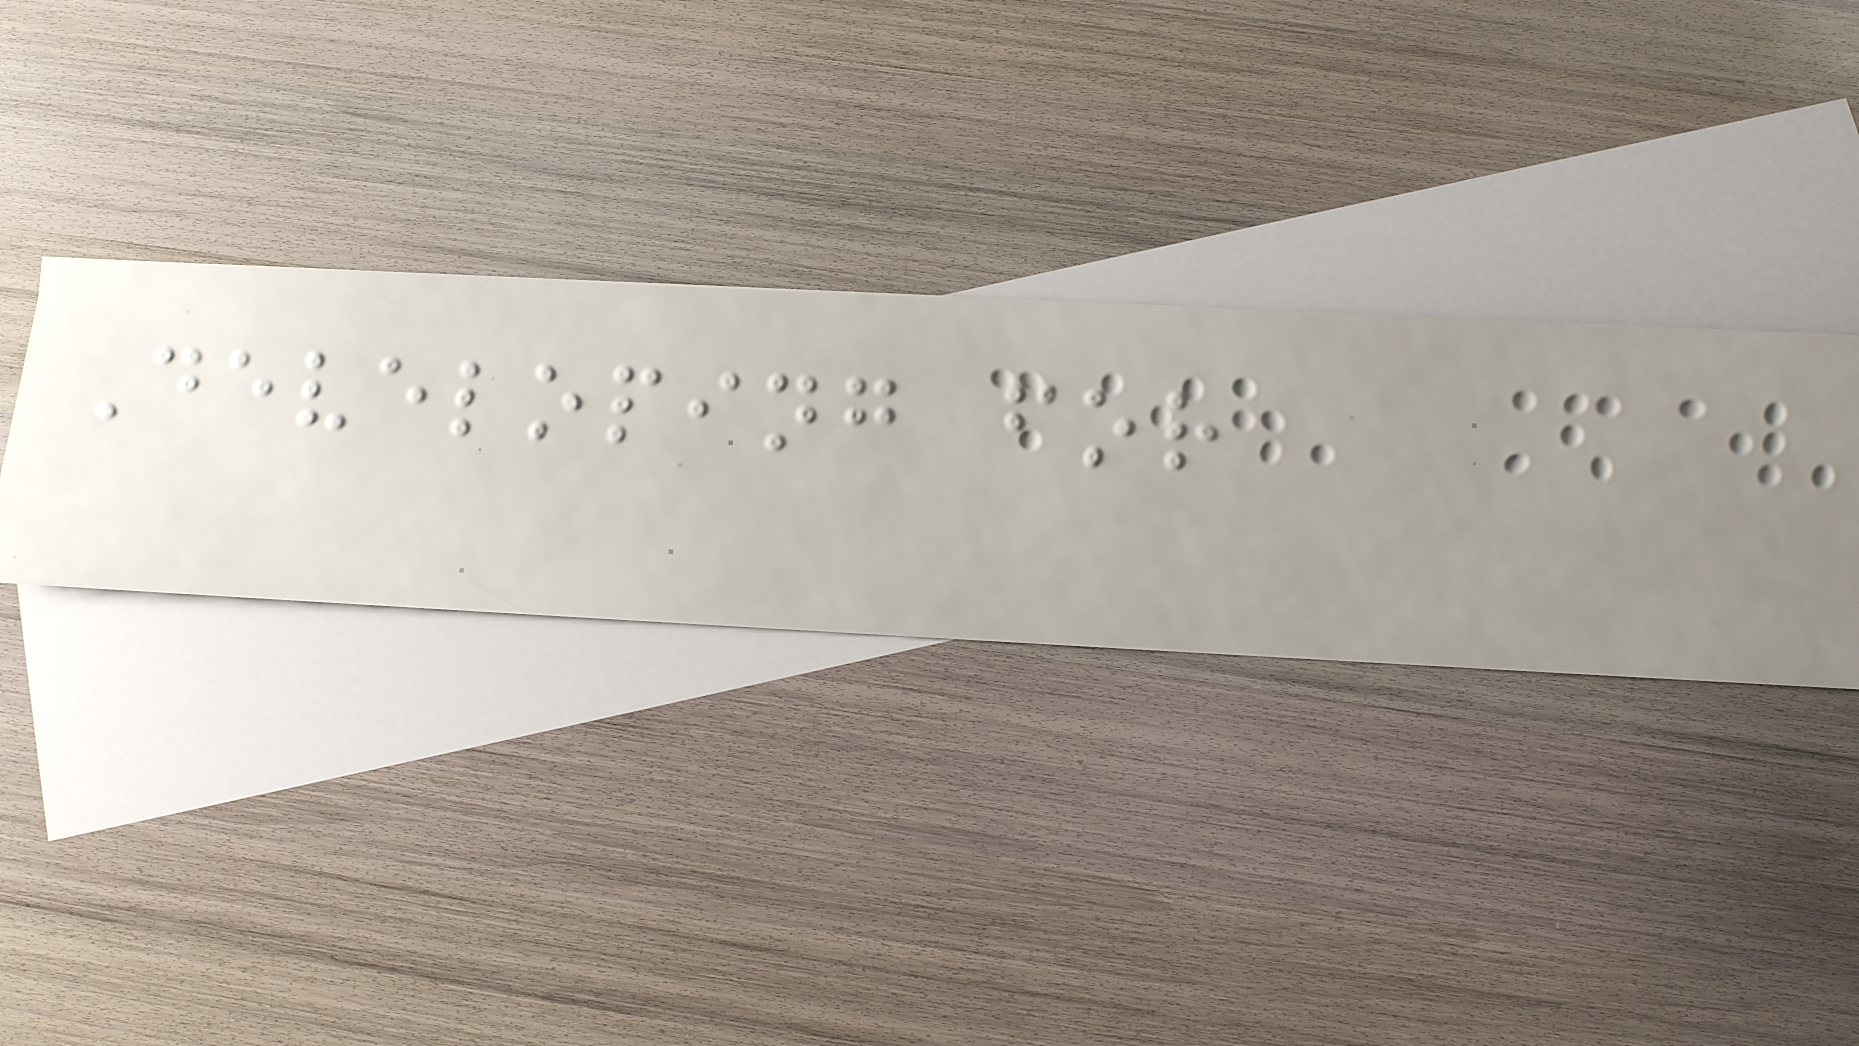Developing for
